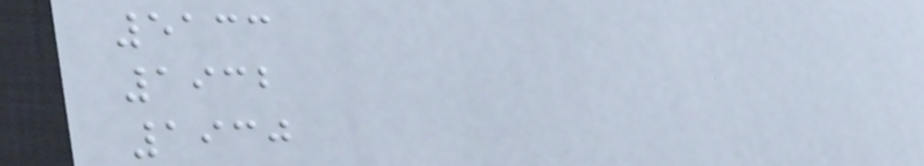5133
1932
1930
